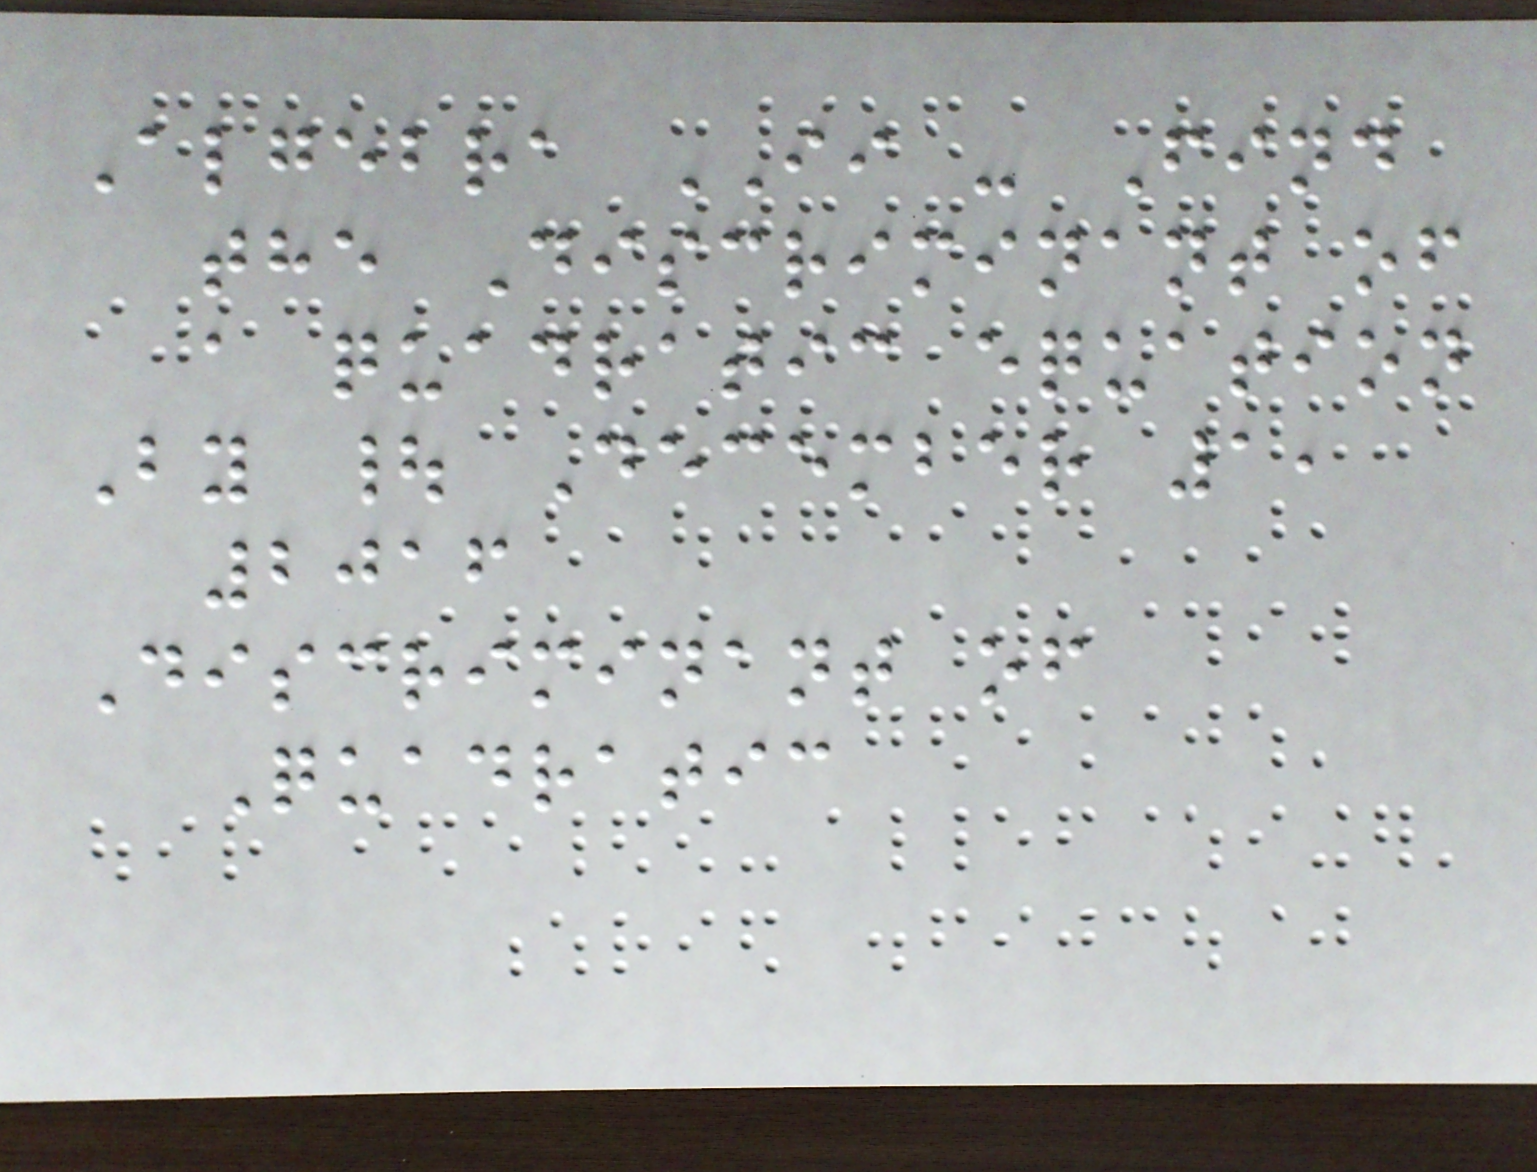Algebra II - Find
the Discriminant of
a quadratic equation
By | December 1,
2016
Discriminant of
Quadratic
